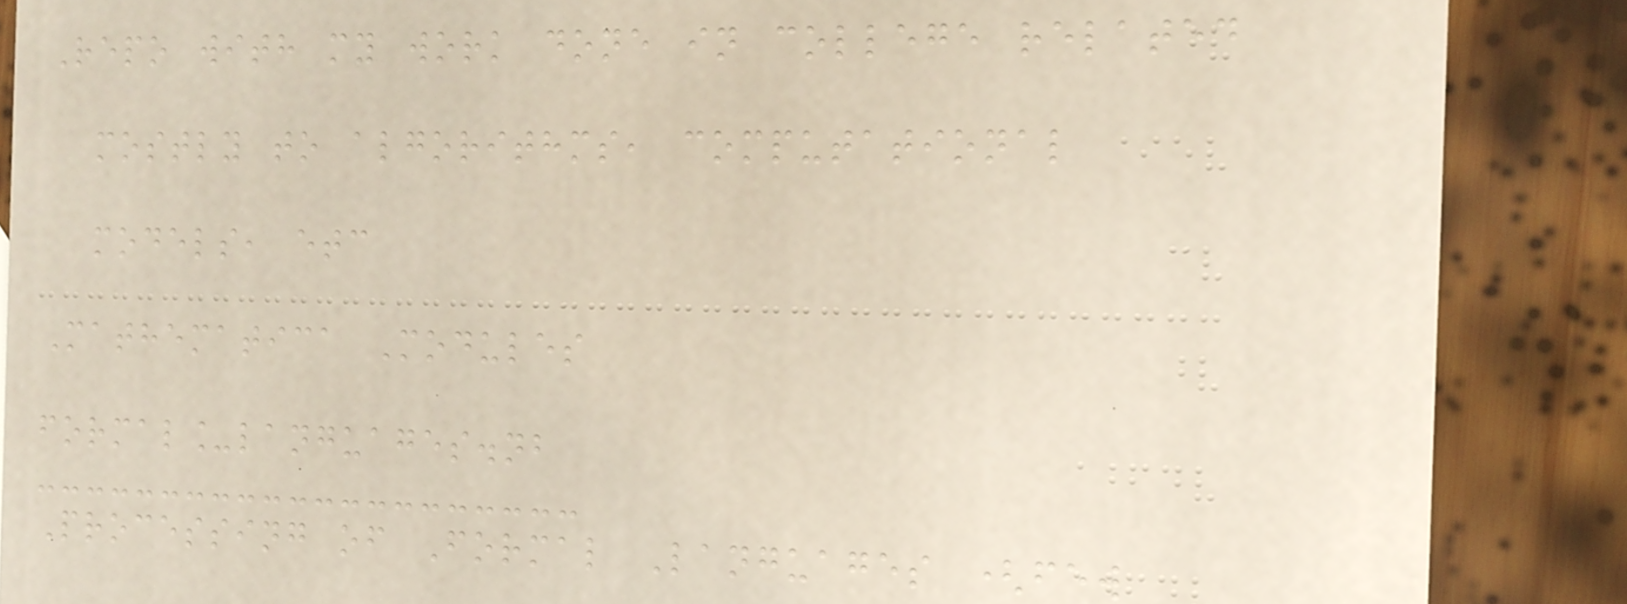Repo with my work done in college related
mostly to algorithms, computational
models, etc
Mathematica Modules
formal_languages.nb
Processing of Formal Languages (few
